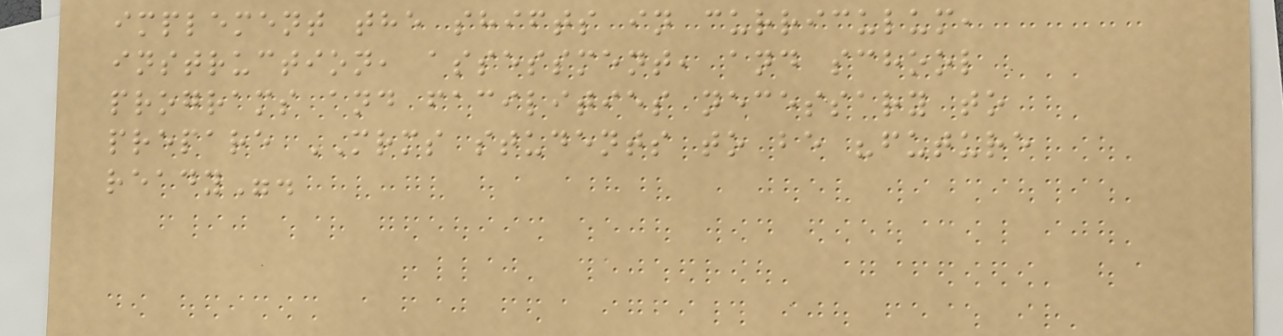implement the shifts in curriculum,
instruction, assessment, and school
programs and facilities necessary to
prepare MRMS students to be "future
ready".
